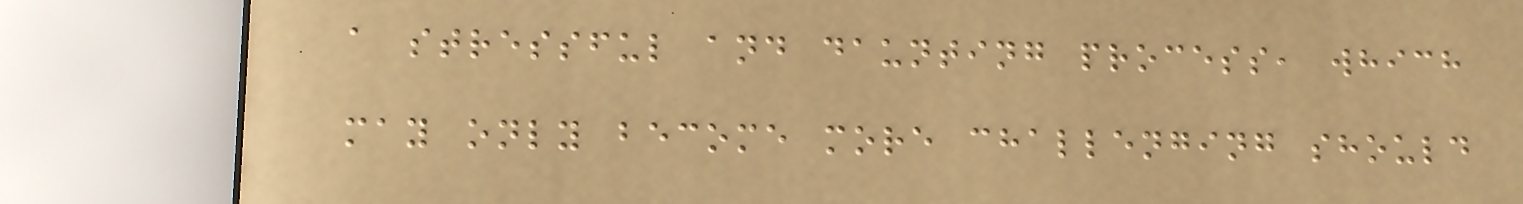a stressful and daunting process, which
may only become more challenging should
